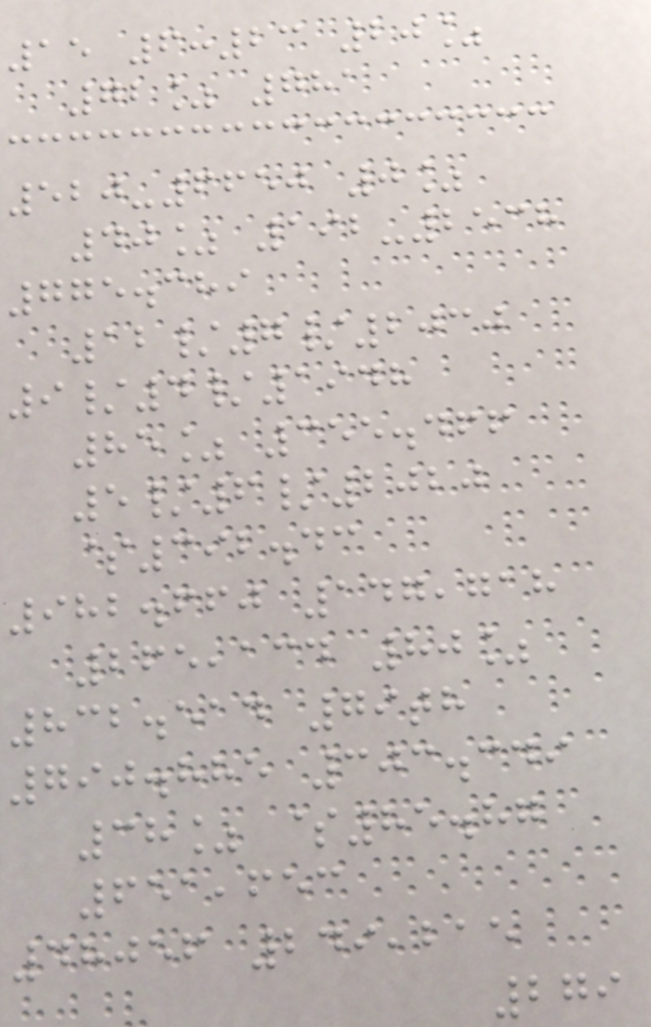15 6:23 20%
72% 781
520-6650 0%
40% 192-2538
775.389
12/7/2030
9/4/1948
85% 355.466
5/6/2020
$392.43
982.660 147,718
265,134 80%
832.514 79th
790.885 303.349
38% $85.87
651,653
48056 249,215
279
